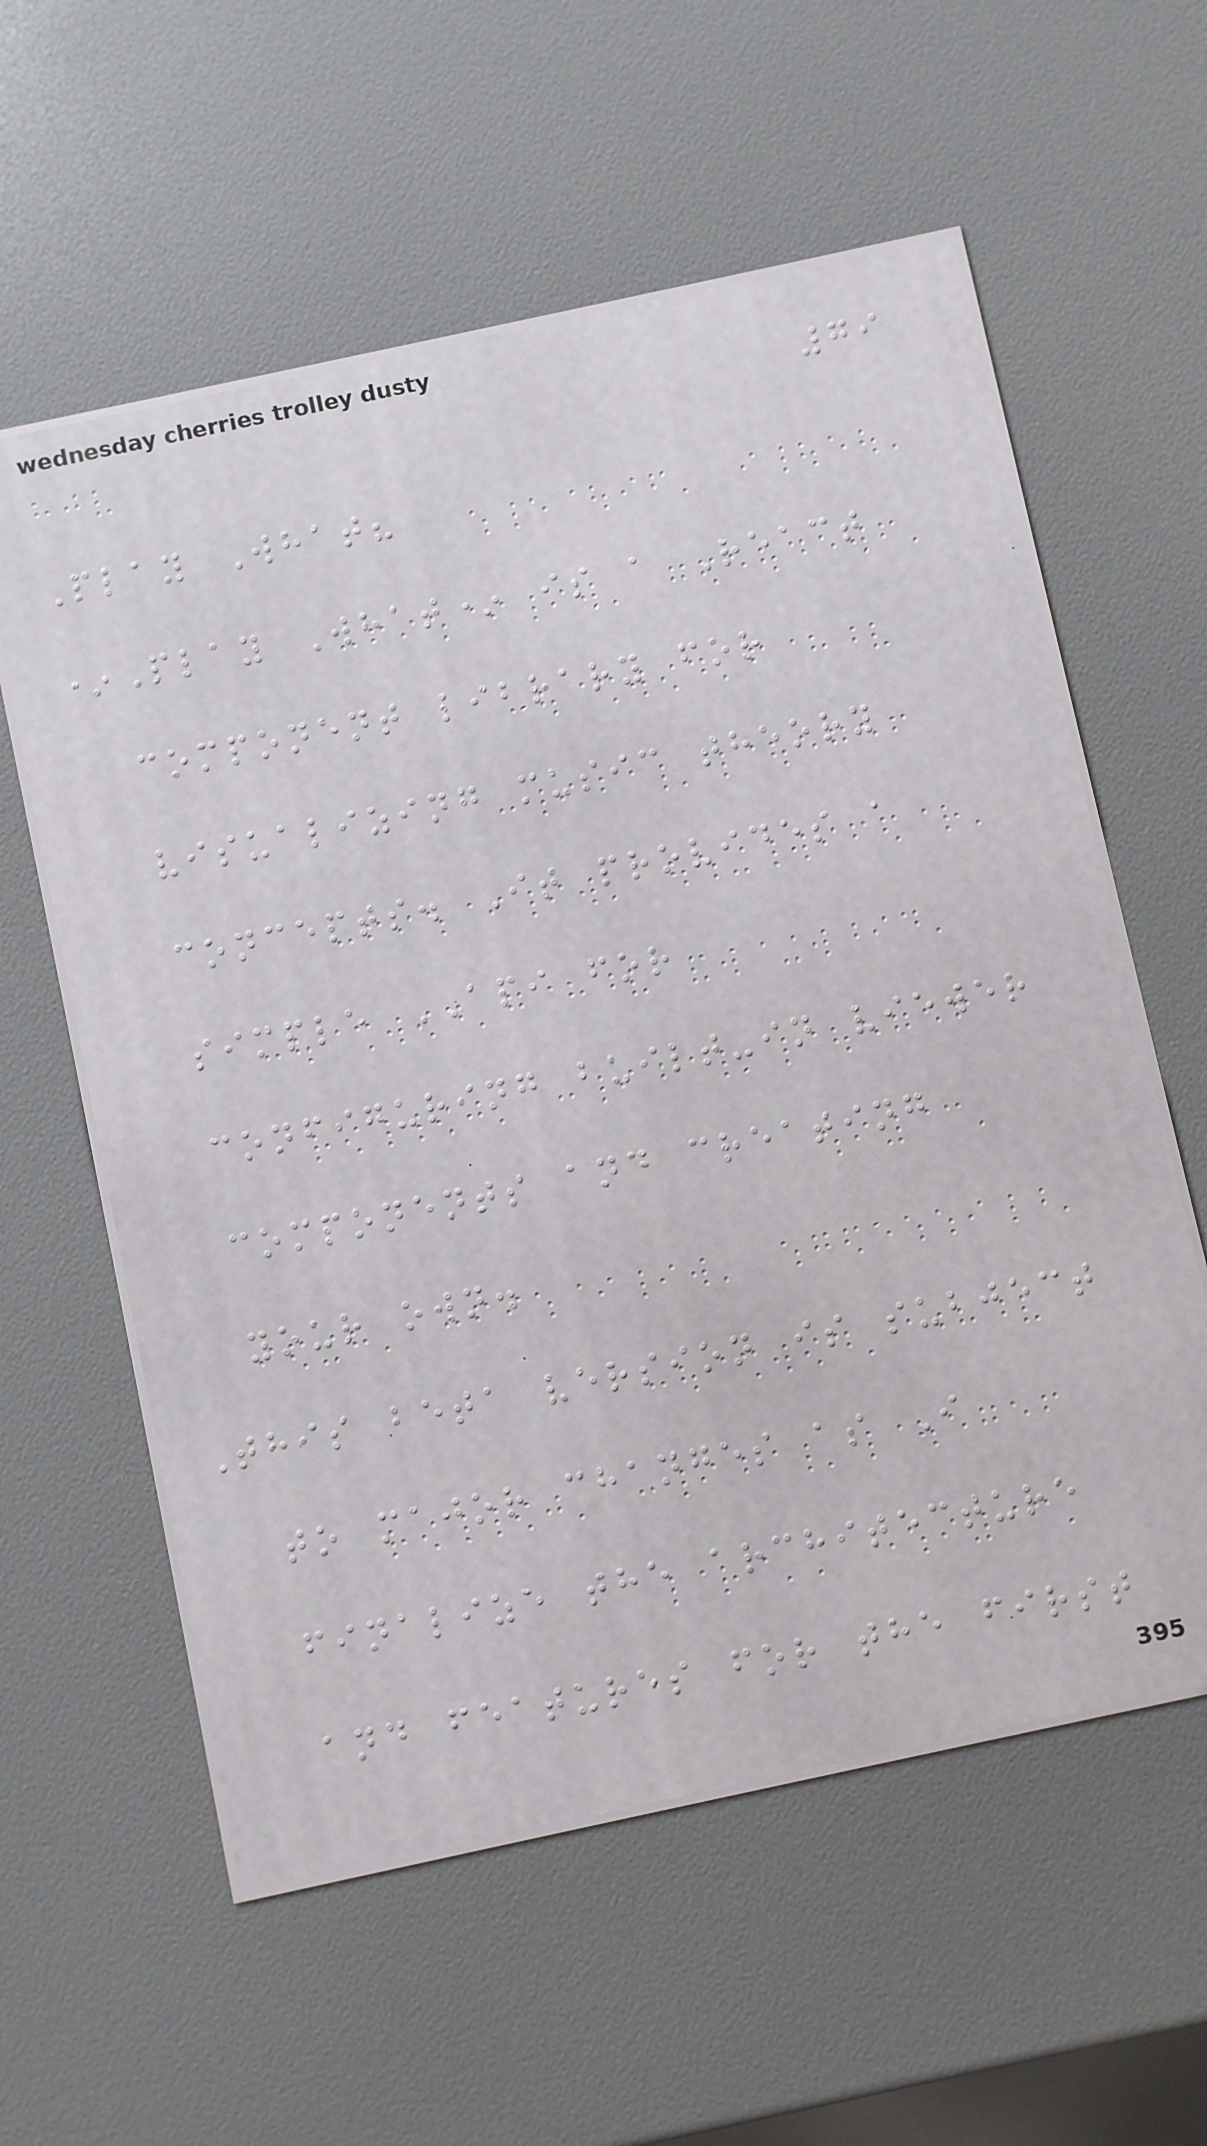79
Play What?
*Play What* is a React
component library for
visualizing music theory
concepts. It provides a
simple API for
configuring built-in viewer
components and creating
your own.
This beta version is subject
to major changes as I
finalize the architecture
and features for the first
